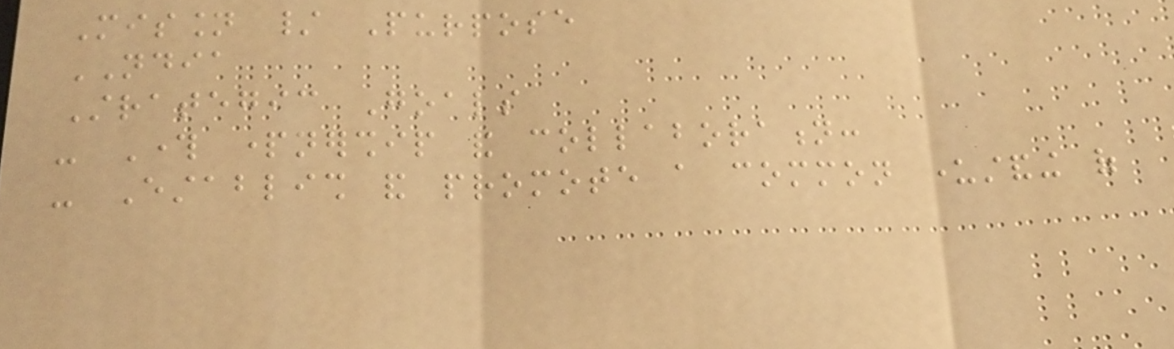Mission / Purpose
NDIA
Strategic Goals
- Through partnership and collaboration:
- Establish and promote a common understanding of
